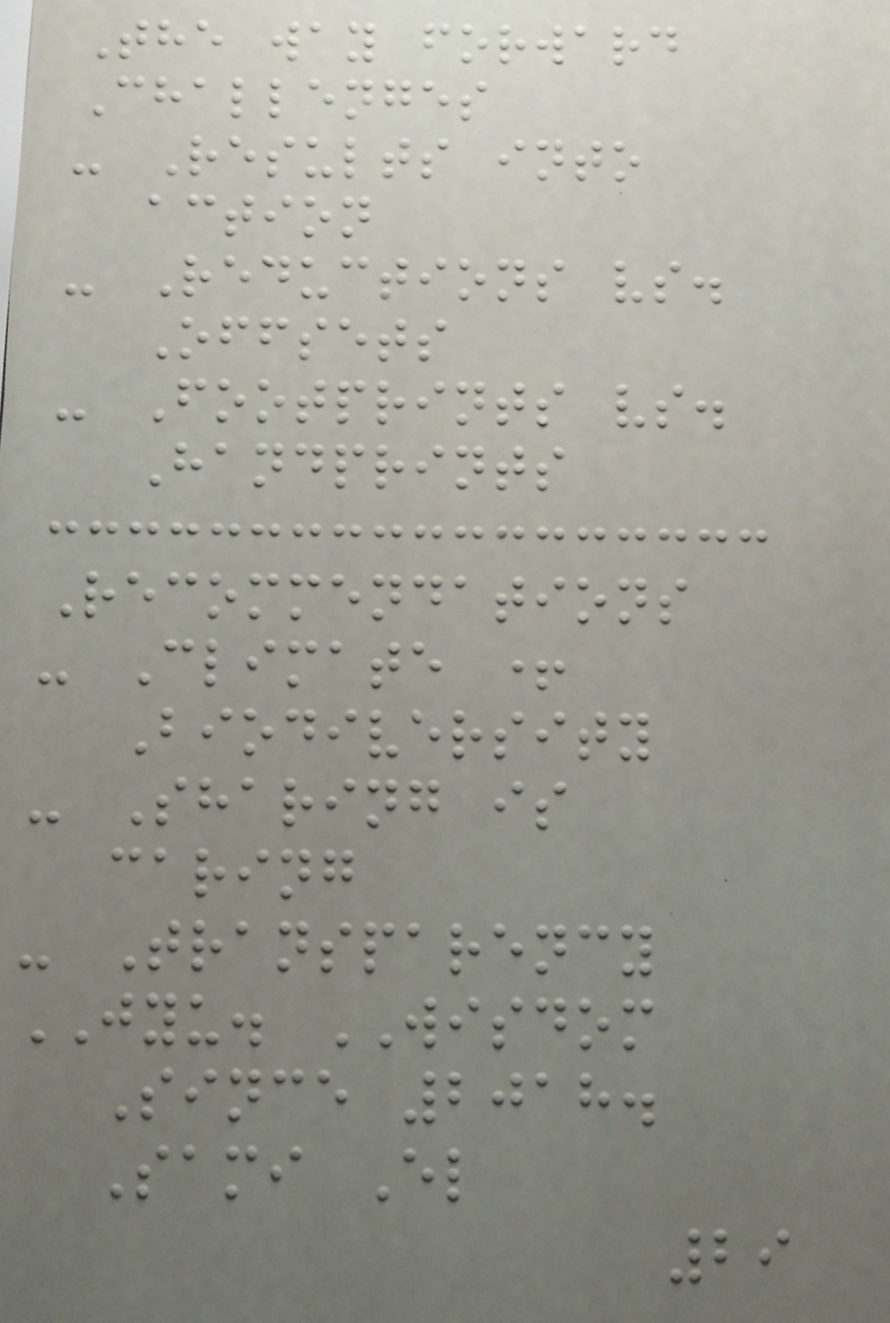The way forward
Challenges
- Results into
action
- Reductions vs.
Offsets
- Footprints vs.
Handprints
Recommendations
- Climate +
Biodiversity
- Sharing is
caring
- Transparency
JYU. WISDOM
Since 2018.
Sami El
29
